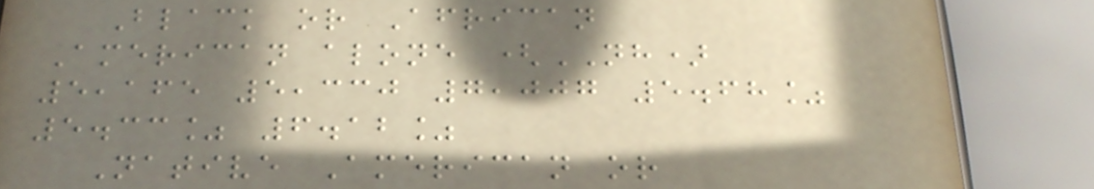Black or African
American alone (NH)
5,165 5,330 7,007 5.68%
5.33% 6.12%
Native American or
